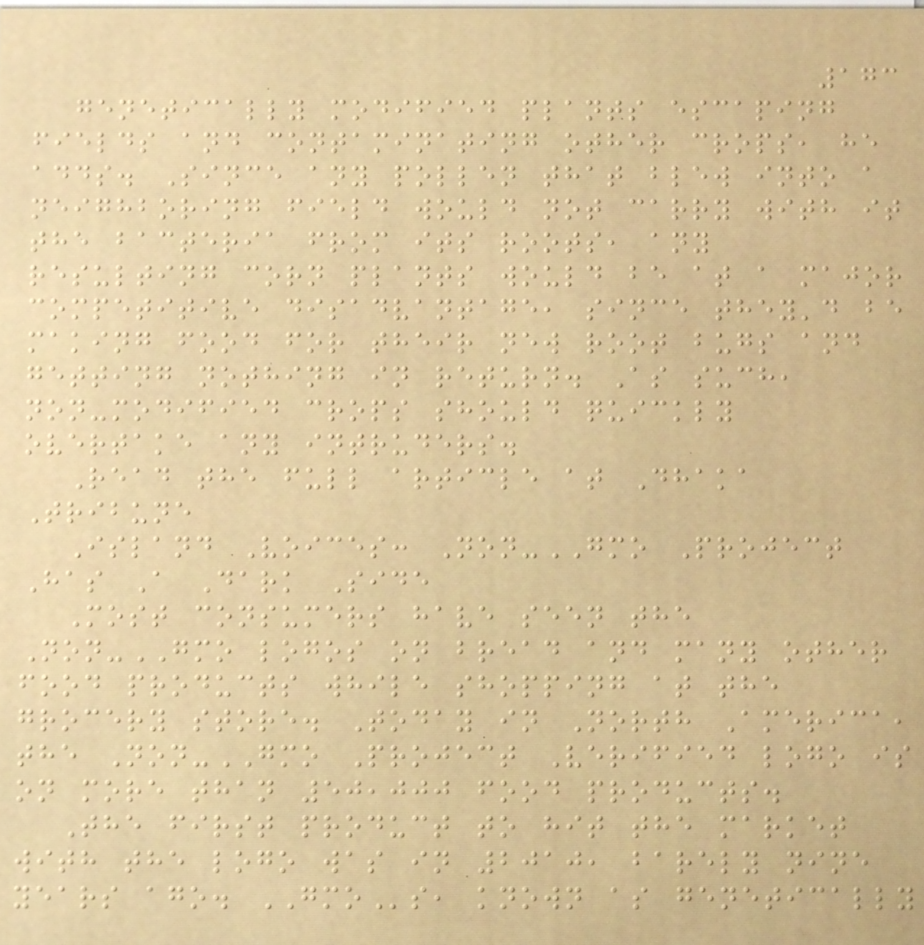173
genetically modified plants escaping
fields and contaminating other crops, he
adds. Since any pollen that blew into a
neighboring field would not carry with it
the bacteria from its roots, any
resulting corn plants would be at a major
competitive disadvantage, since they'd be
making food for their new root bugs and
getting nothing in return. As such,
non-modified crops should quickly
overtake any intruders.
Read the full article at Dhaka
Tribune
Island Voices: Non-GMO Project
Has A Dark Side
Most consumers have seen the
Non-GMO logos on bread and many other
food products while shopping at the
grocery store. Today in North America,
the Non-GMO Project Verified logo is
on more than 50,000 food products.
The first product to hit the market
with the logo was in 2010, barely nine
years ago. GMOs, known as genetically
